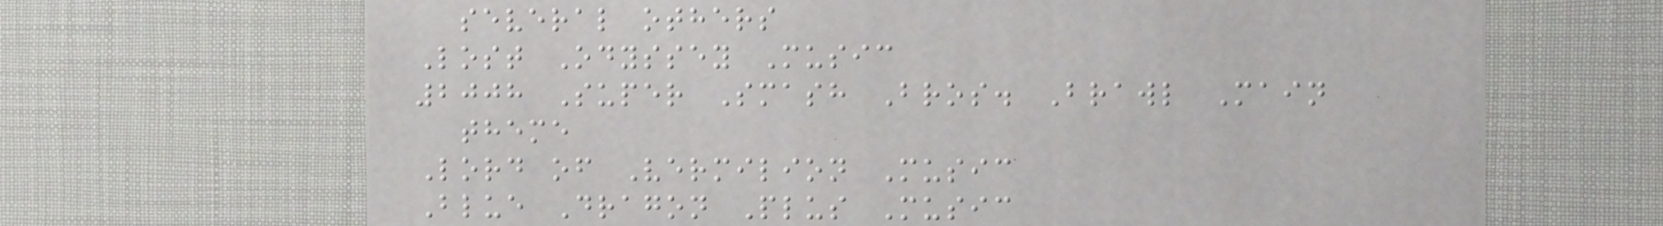several others
Lost Odyssey Music
2008 Super Smash Bros. Brawl Main
theme
Lord of Vermilion Music
Blue Dragon Plus Music
